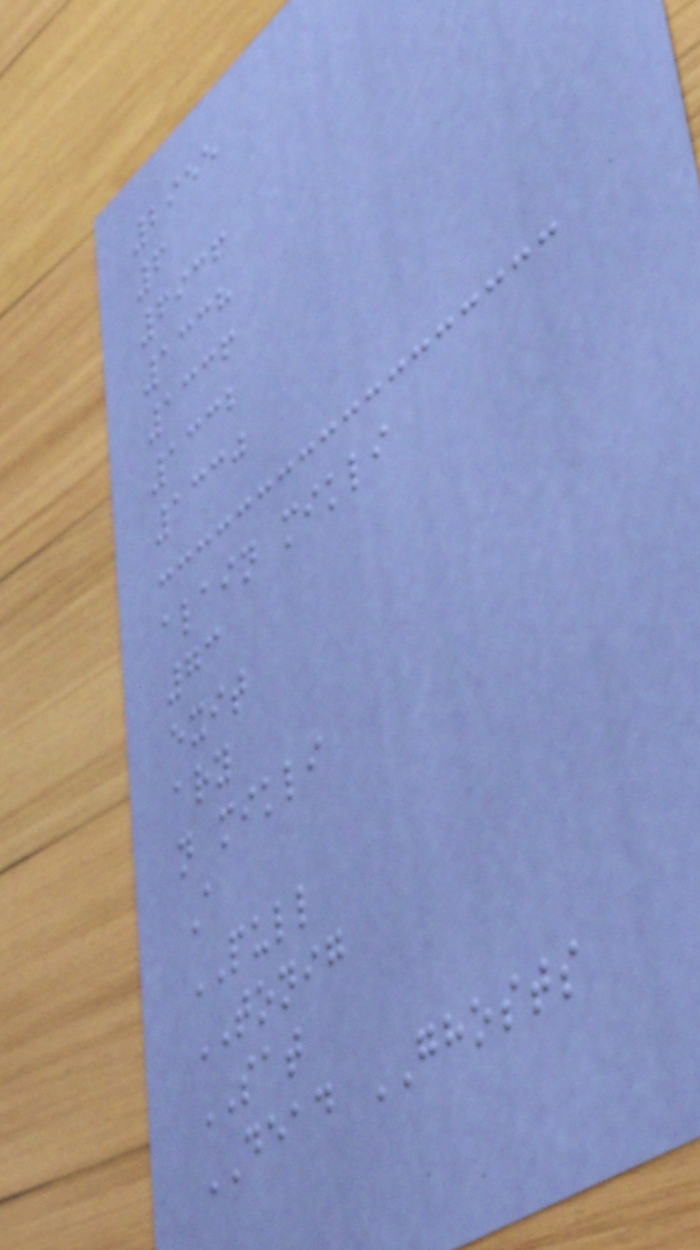2955
6
6936
1338
1336
1332
1330
alain mikli
73
exit
ary
n mikli
A
PULL
TONIG
SAT
DEAD GHOSTS
